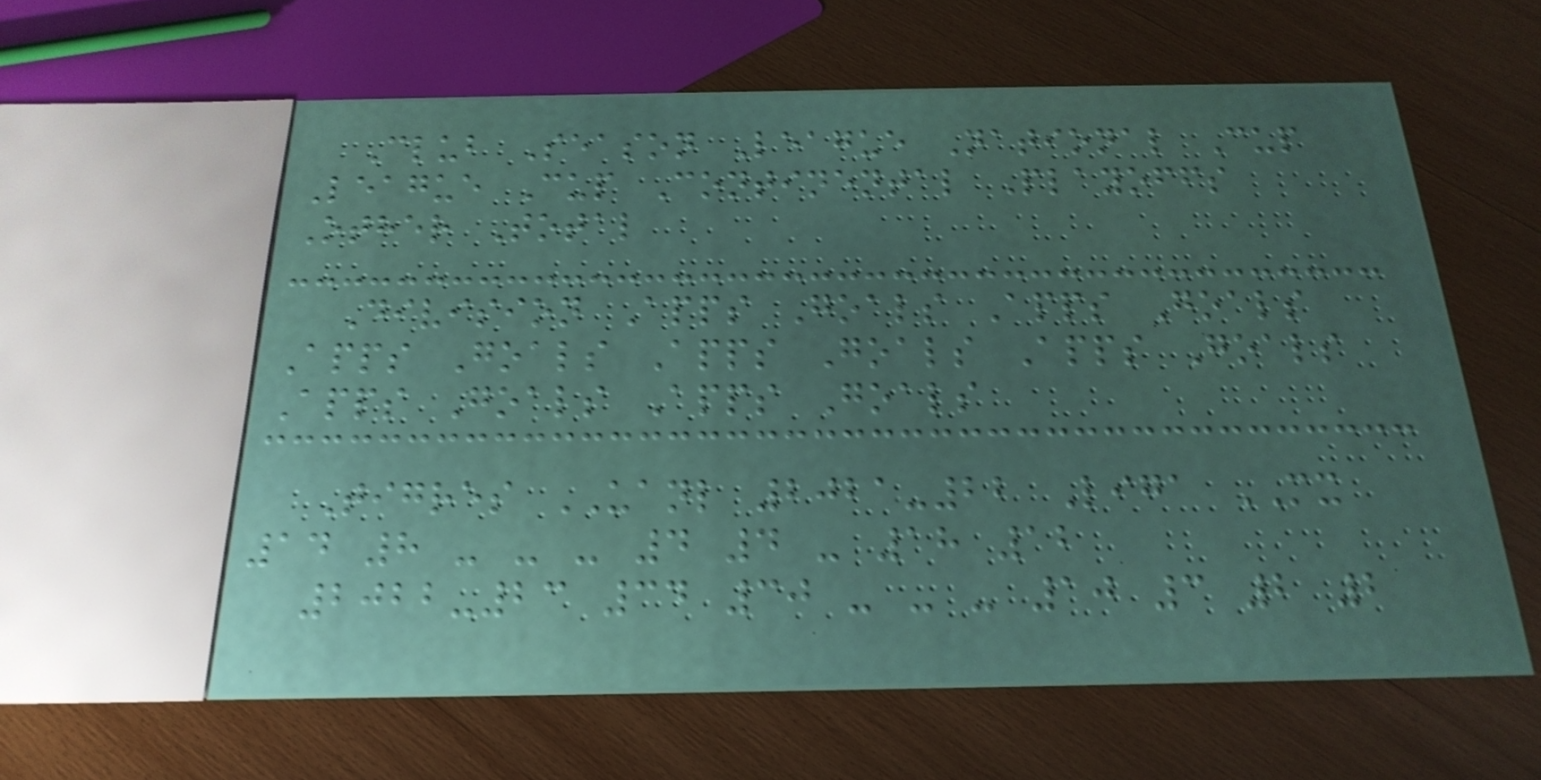Club Season League National Cup
League Cup Continental Playoffs
Other Total
Division Apps Goals Apps Goals
Apps Goals Apps Goals Apps Goals
Apps Goals Apps Goals
Tigres UANL 2021-22 Liga MX
14 8 - - - 4 4 - 18 12
2022-23 34 30 - - - 10 3 2 2
